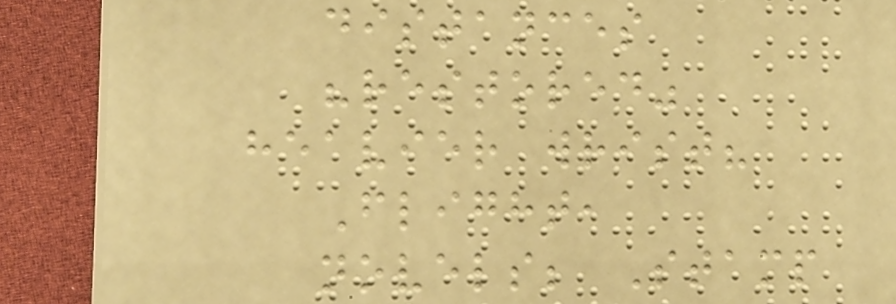distances
"restored"
heavier wrist?
Flight,
novels; Stamp
